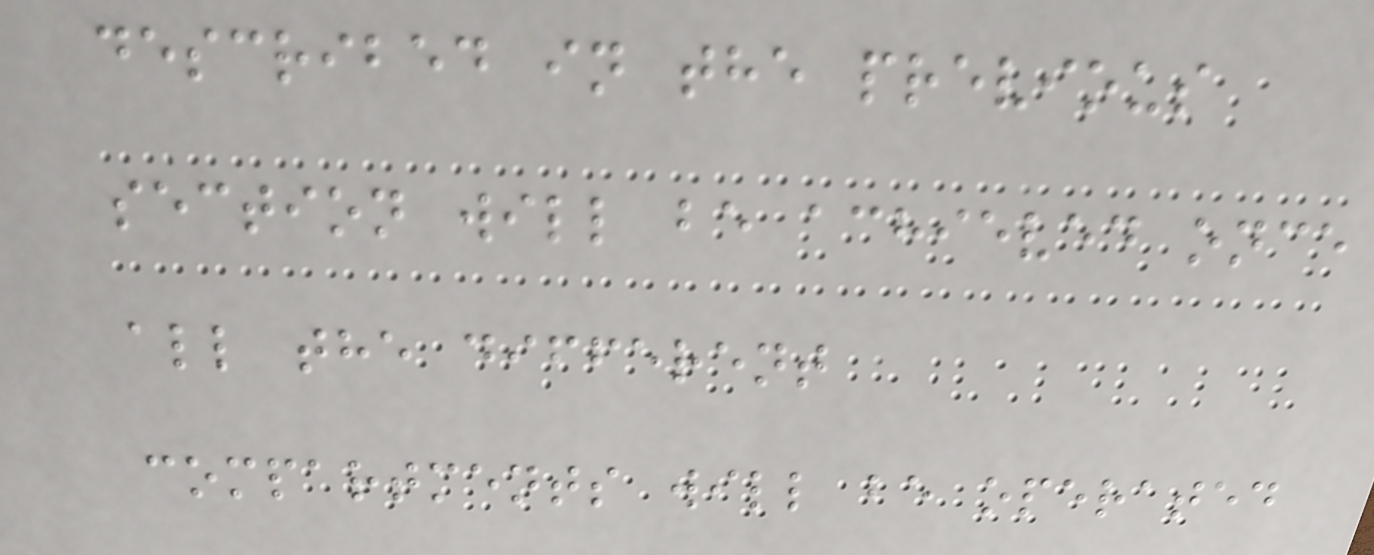described in the previous
section will be achieved once
all the different
compartments will be operated
